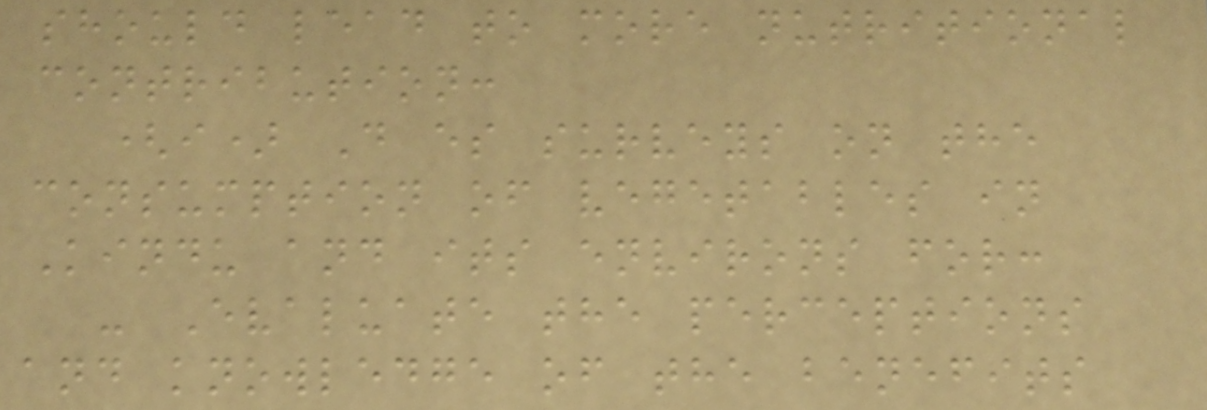should lead to more nutritional
contribution:
(i) D es surveys on the
consumption of vegetables in
Kindu and its environs for:
- Evaluate the perceptions
and knowledge of the benefits
